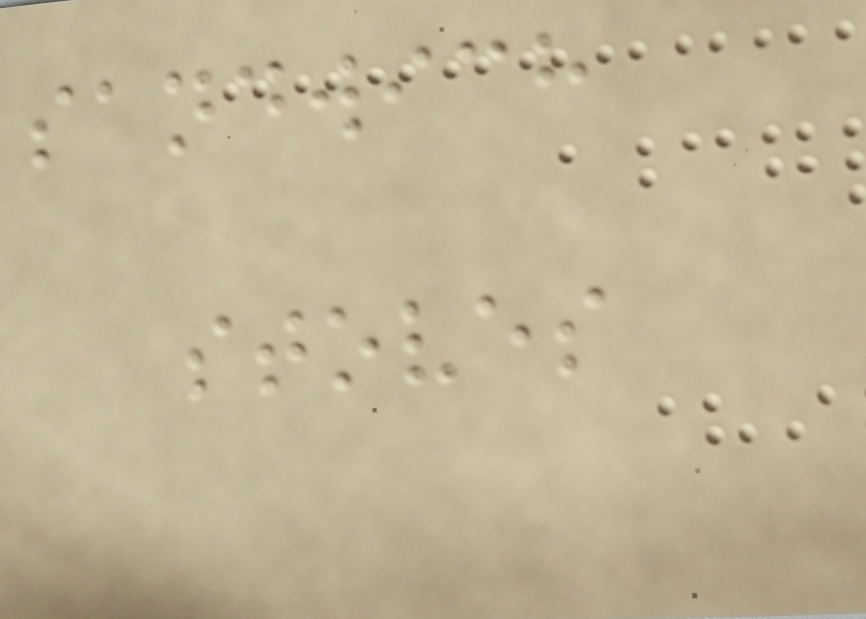sandwich
stoves
